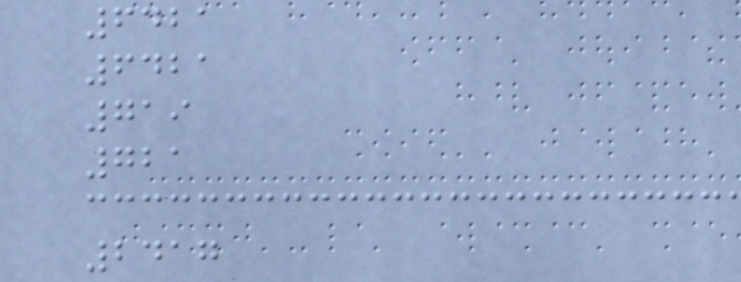6421
6421
719
721
2417
